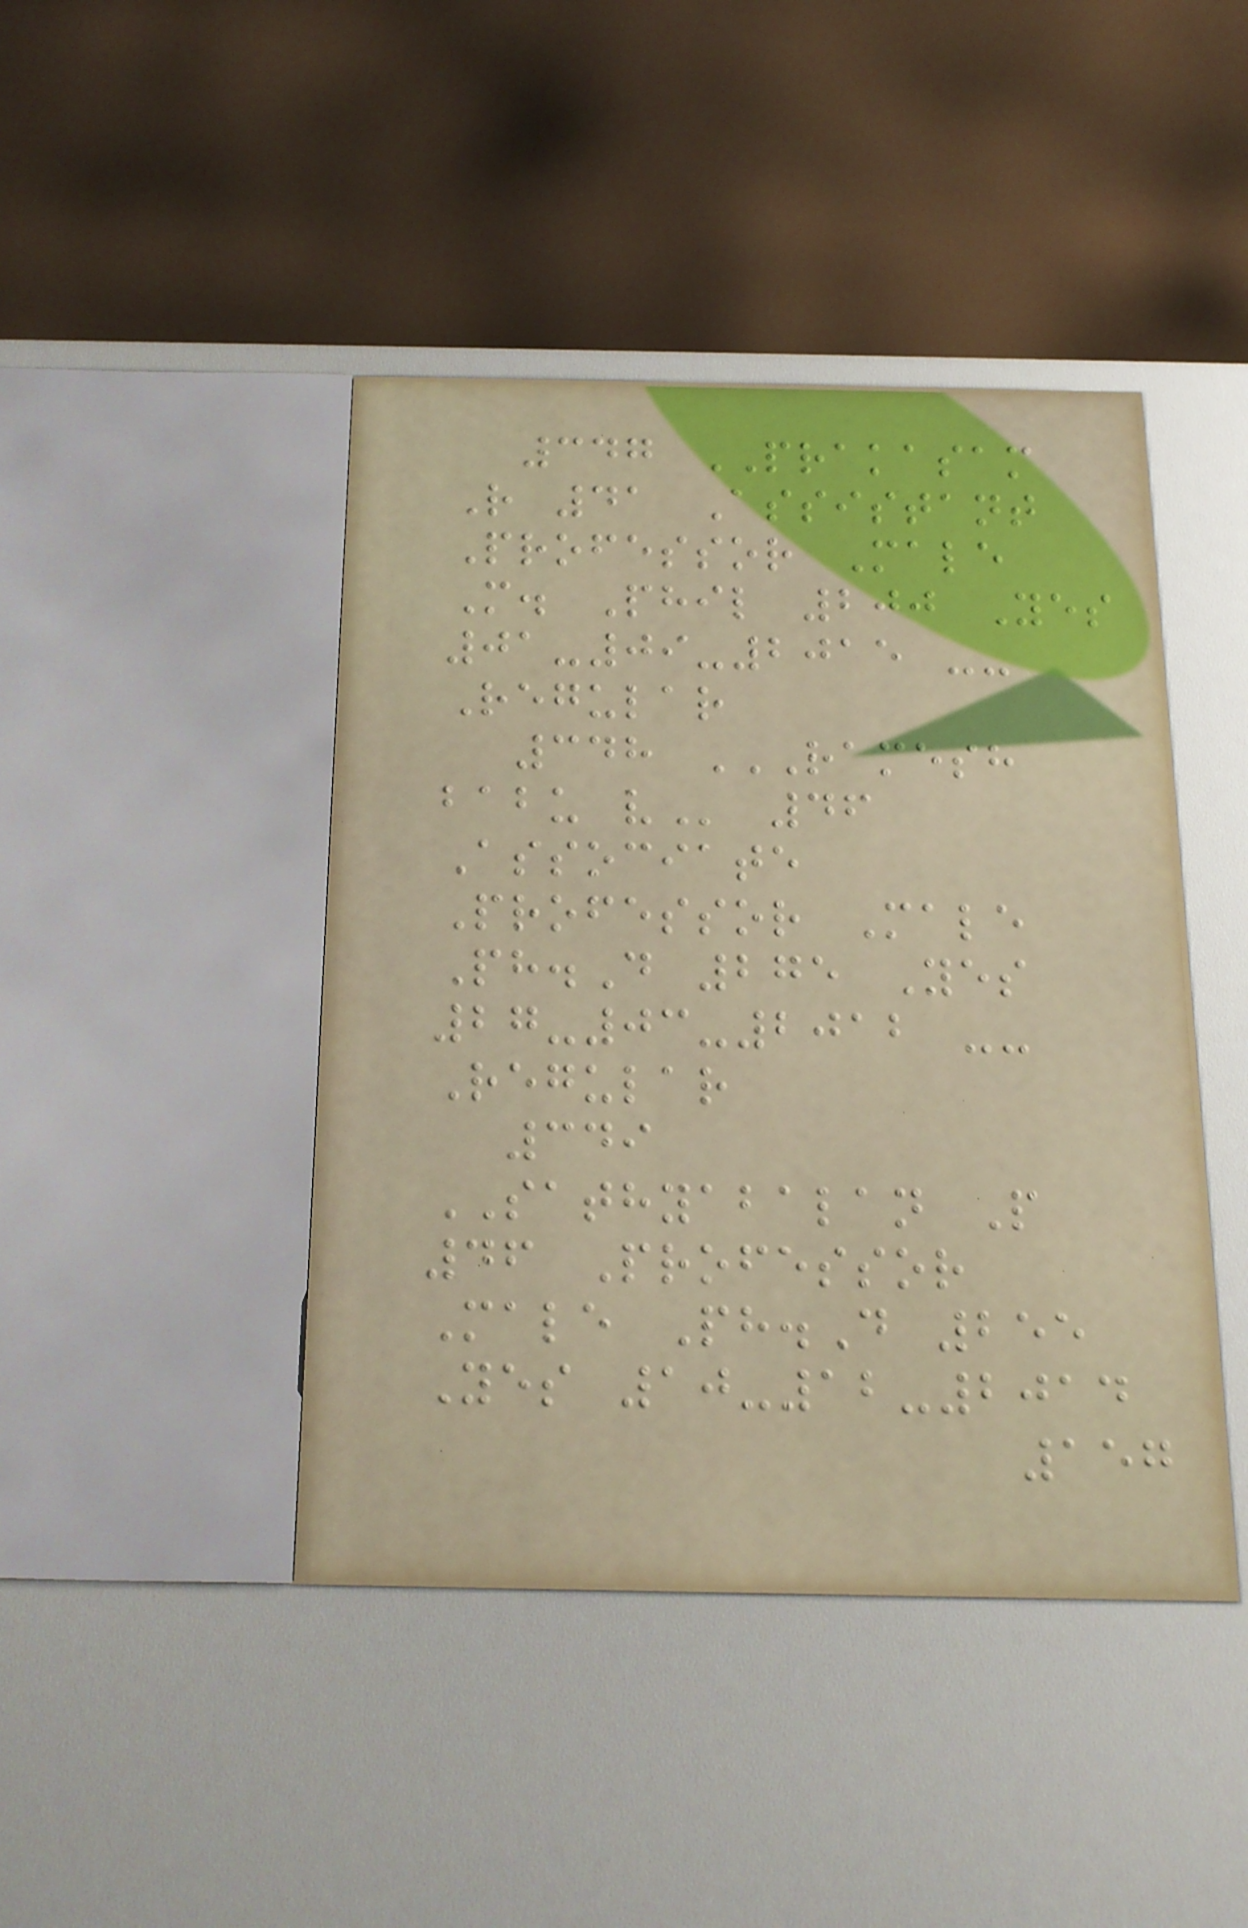347 PRAKASAM
R 41 Assistant
Professor Male
M. Phil 200 Yes
01-09-2015 --
Regular
348 RAMESH
BABU V 46
Associate
Professor Male
Ph.D 275 Yes
27-03-2012 --
Regular
349
SATHYABALAN P
46 Professor
Male Ph.D 255
Yes 10-12-2014
157
